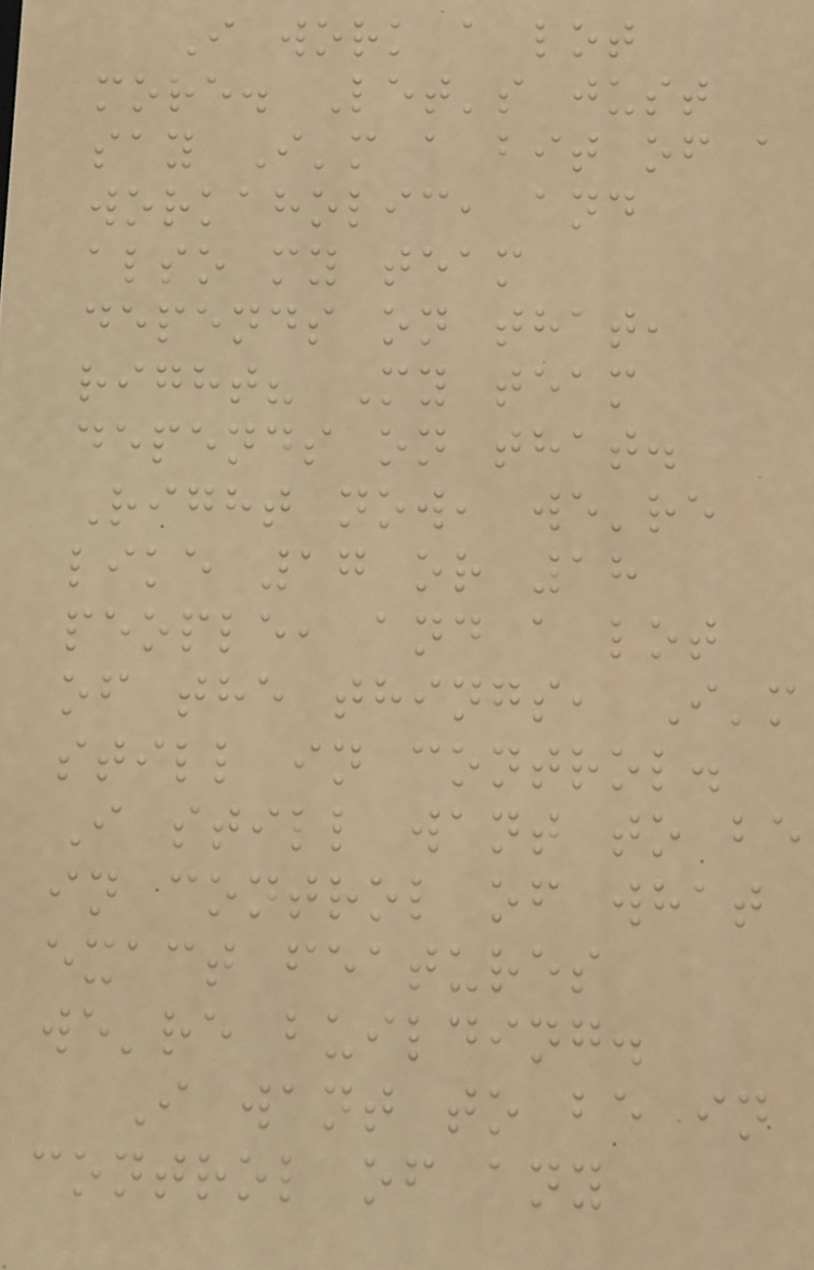I work a lot
more. Let's just
say I'm a bit of a
workaholic, and
also my team
depends on that,
right? My team
depends on that.
Right now, we're
like 17 or 18
people, and a lot
of the things, I'm
still in control.
I still want to be
in control of what
exact features
we're building.
I want to be in
control of any
